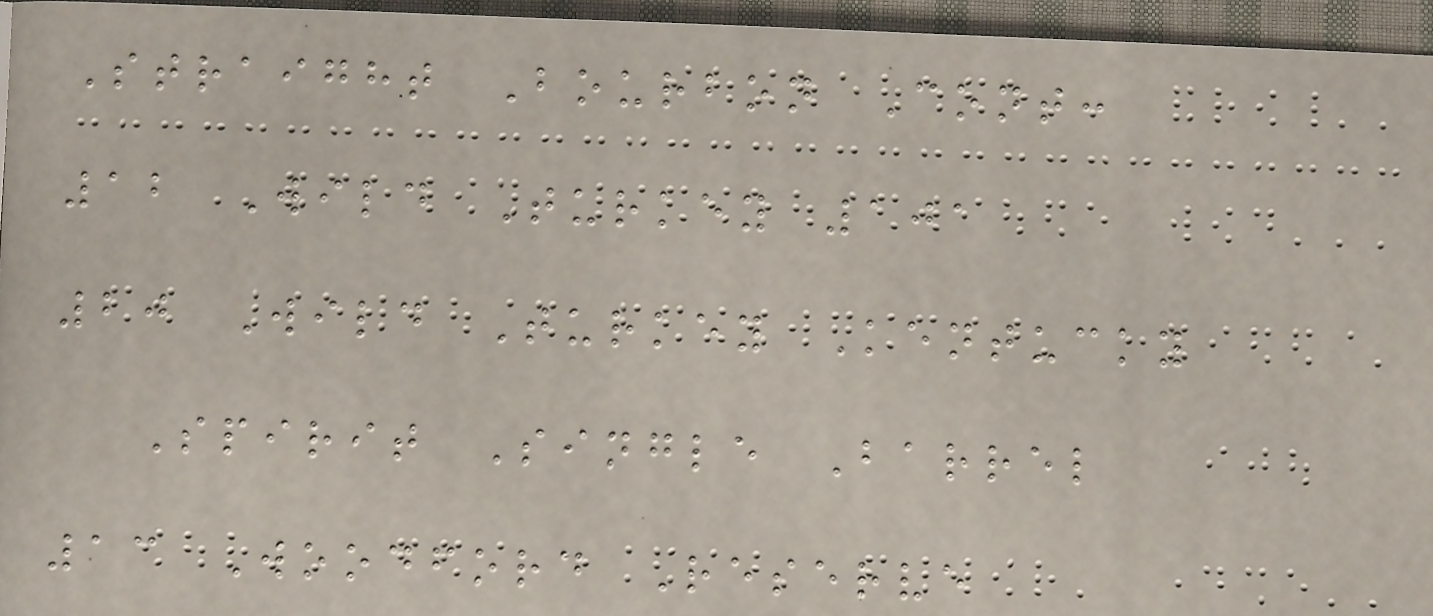Straight Bourbon Cont:
12 Wild Turkey 101
20 Wild Turkey Kentucky
Spirit Single Barrel
13 Woodford Reserve
